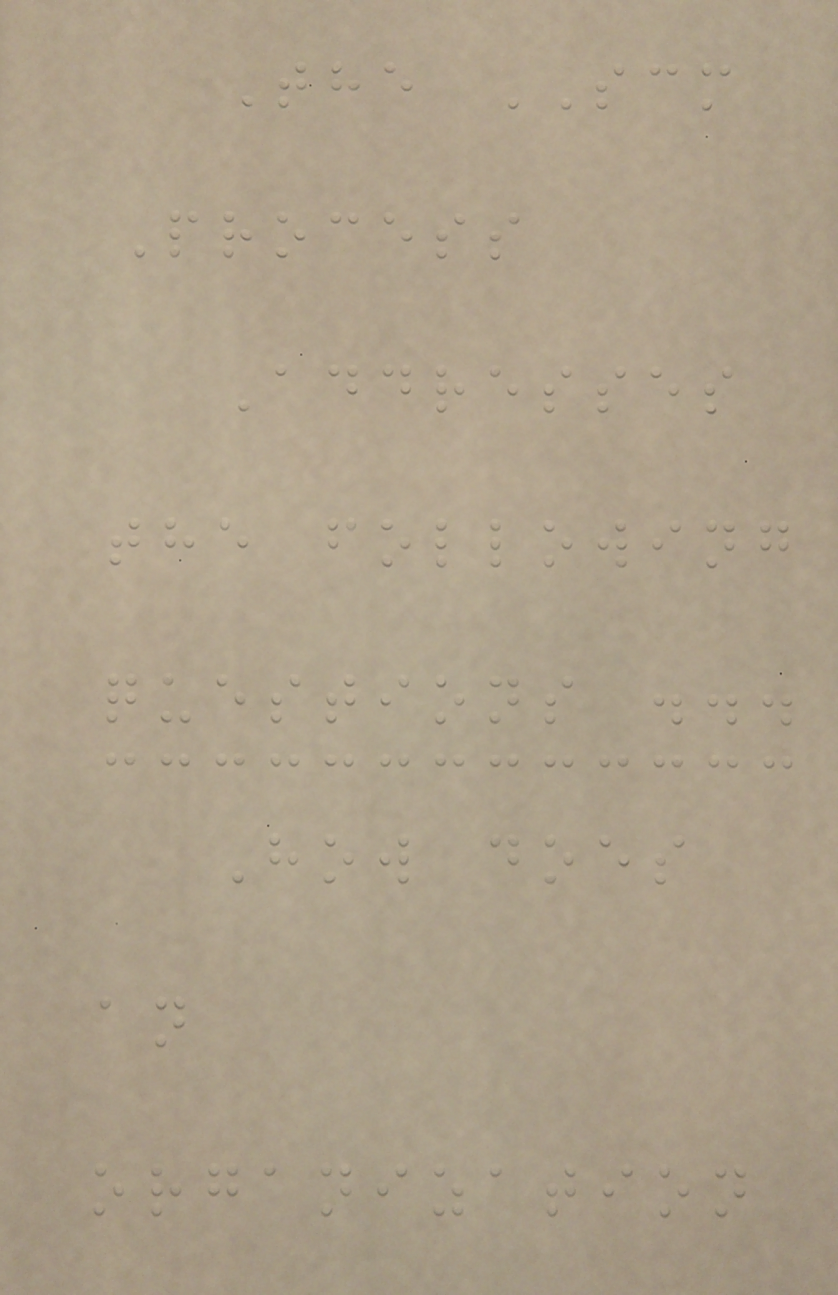The SCM
Process
Addresses
the following
questions ...
How does
an
organization
